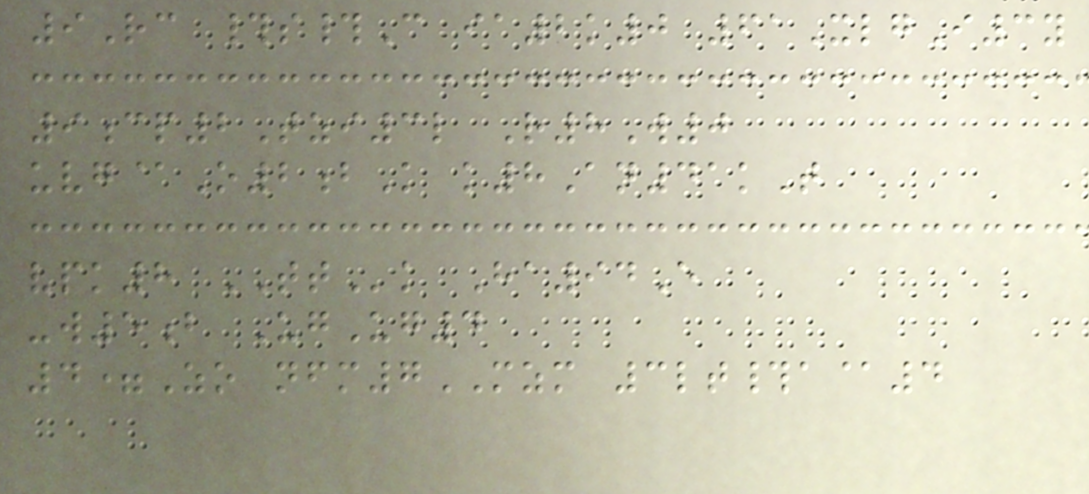9Rc #s#C ia2k0 61XlgI3y
9cp2Tzi3l R8W0
uvg@O2bK k8An41kT
vpk8 TTk Ha94E
-w5b UgUg4
4=Zo nfm7MZM 3lt#a@4
